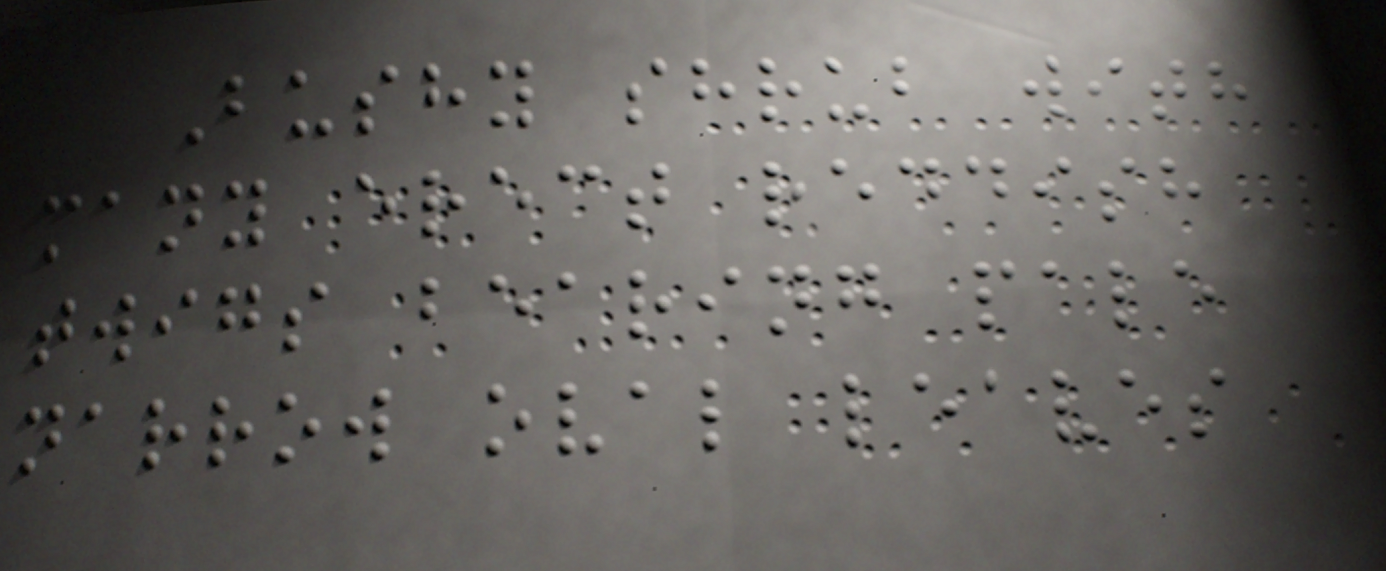Bushy shrub with
many erect reddish
twigs bearing pale
narrow oval leaves
